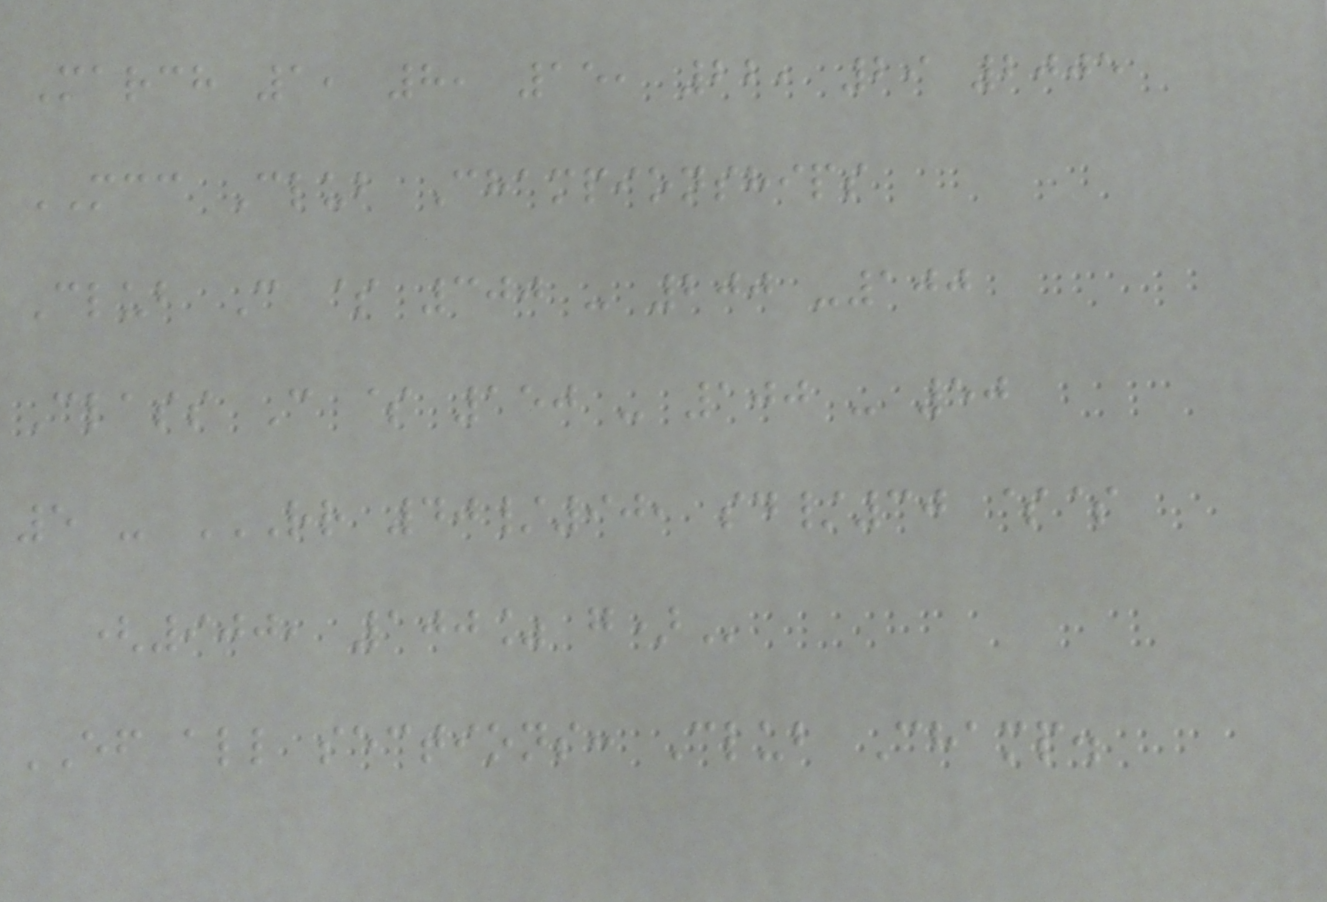March 1, 8, 15, 22, 29 2005
MCC Club Championships
Club C $ 300 - 200 -100
Class C $ 150 - 100 - 50
5 - RR 40/90, SD/30 $$
(900, 100% G)
EF all sections: Club Champ.
